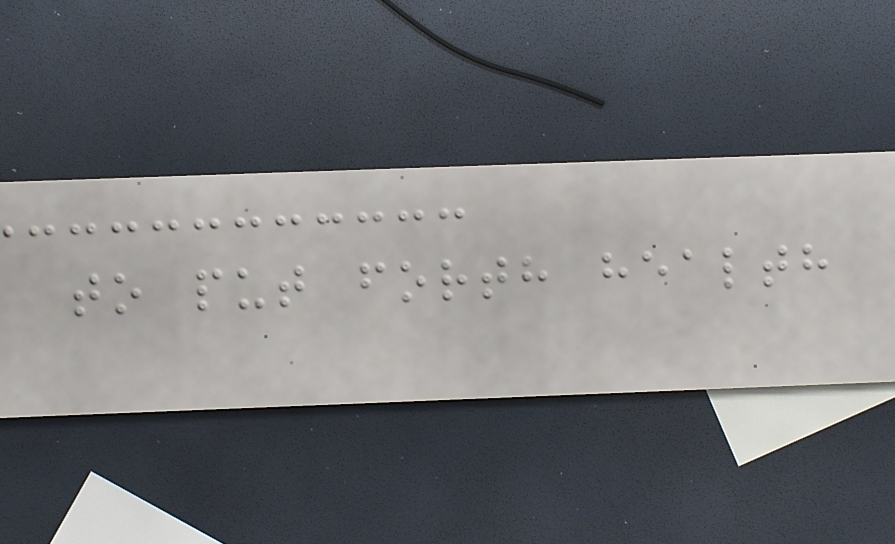to put forth health
